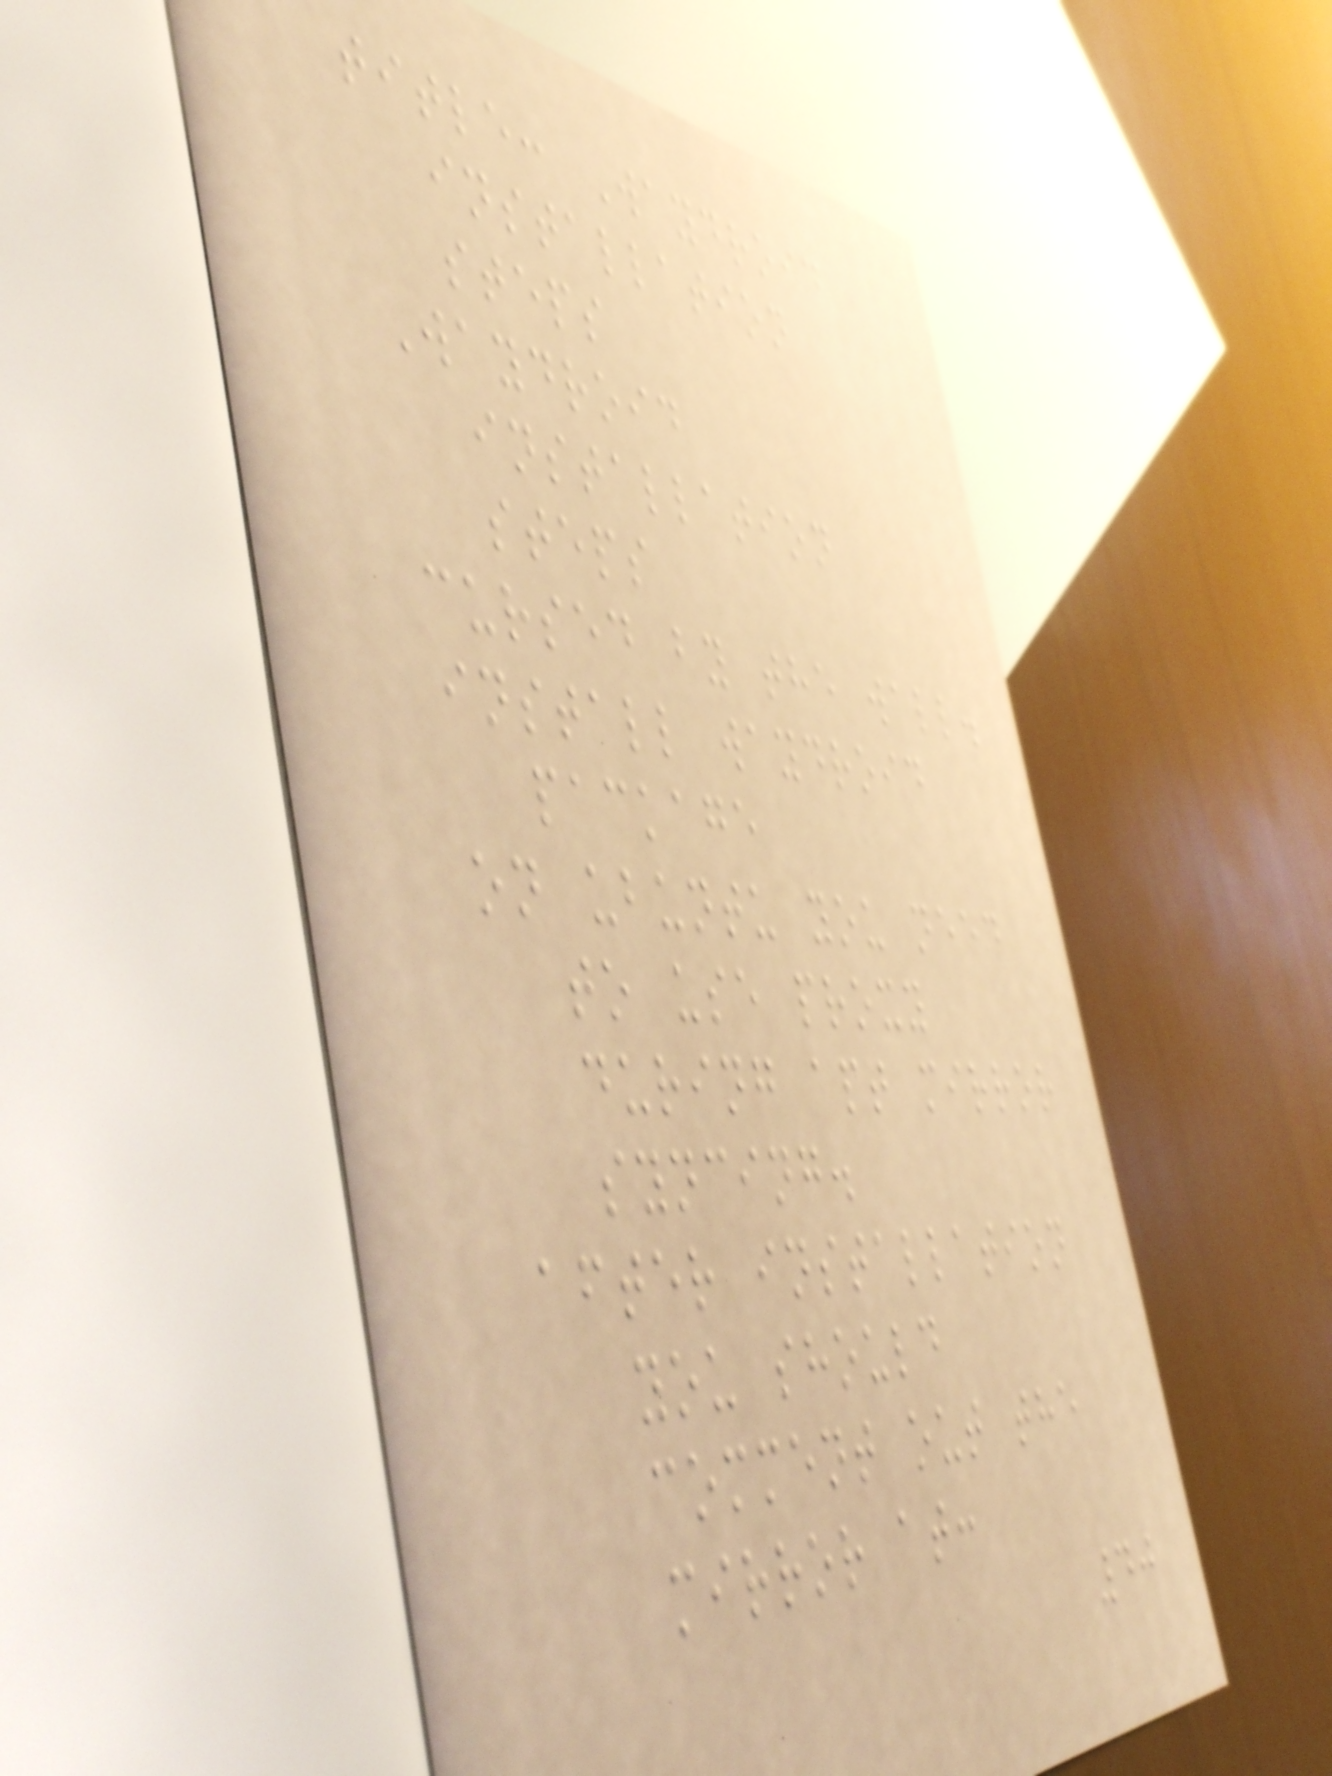title: Waydroid
installation
steps
Waydroid
installation
steps
cursed by the wall.
install waydroid
package
on ubuntu you need
to use proxy
during apt mirror
syncing.
after installation
you should
comment out the
mirror at:
40
